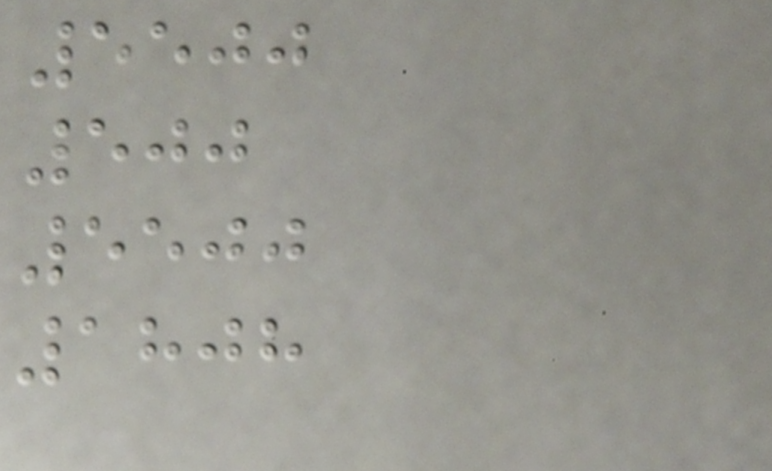5500
500
5500
1808
